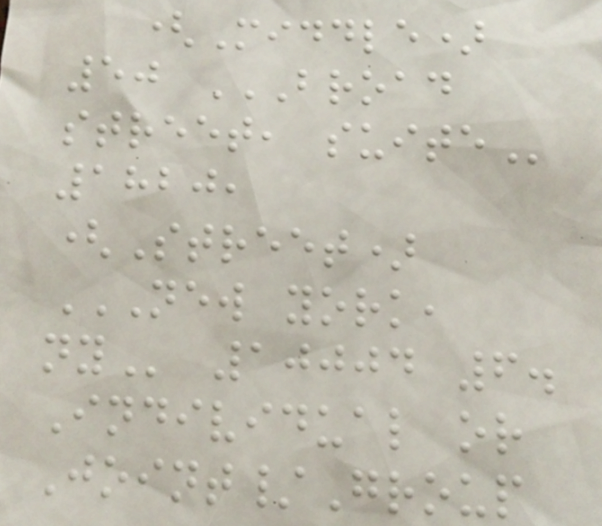(Middle)
50 BROAD
STREET, SUITE
1820,
(Street)
NEW YORK,
NY 10004 6.
Individual or
Joint/Group
